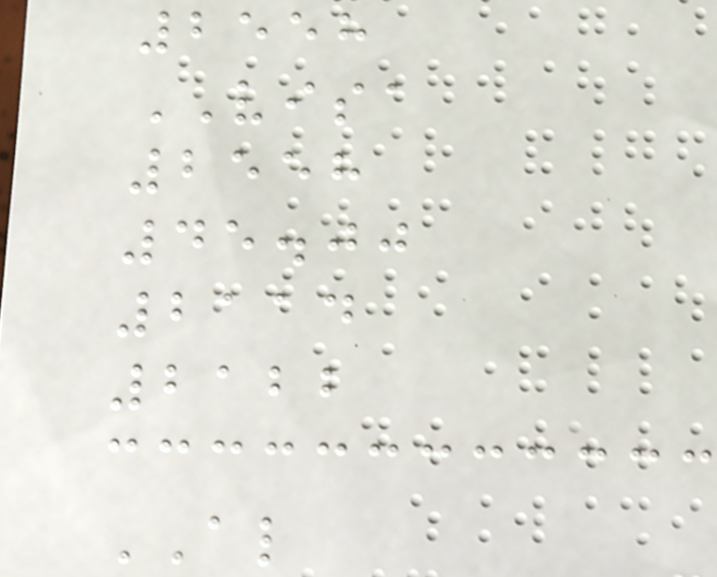2558
VISA
2558
45.00
2114
2122
AL
